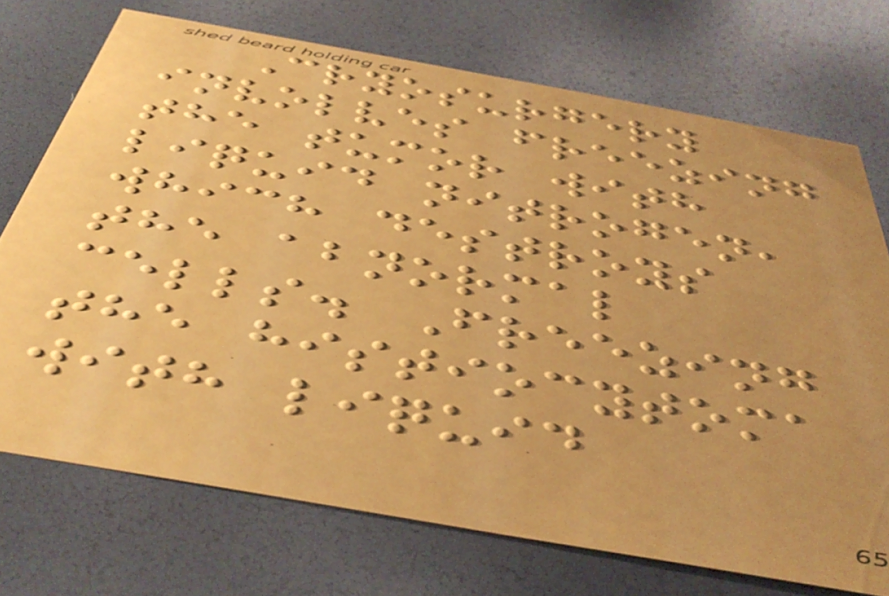Cryosurgery
involves freezing
the tumor with
liquid nitrogen,
which destroys
the abnormal
cells. Freezing
the histiocytoma
with liquid
